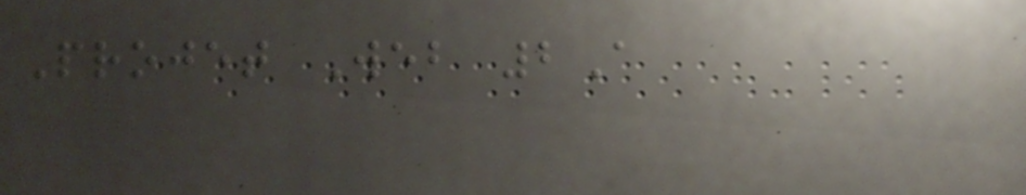Projet Web 2A
